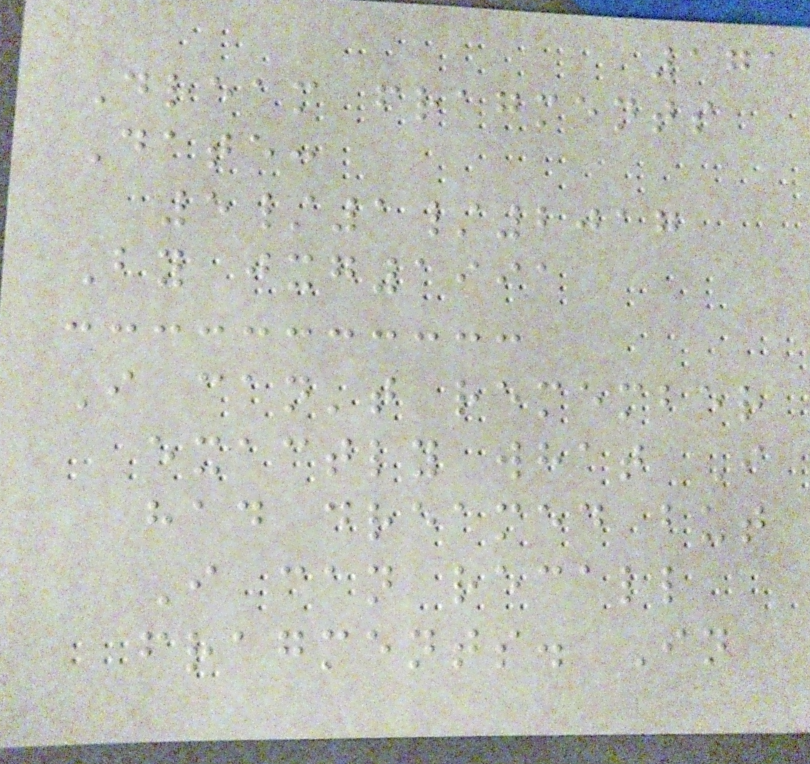171
Dream fragments
Date:
5/1/2017
By jxg1991
I can't remember
exactly what I
had dreamed but
I can recall
fragments. In
